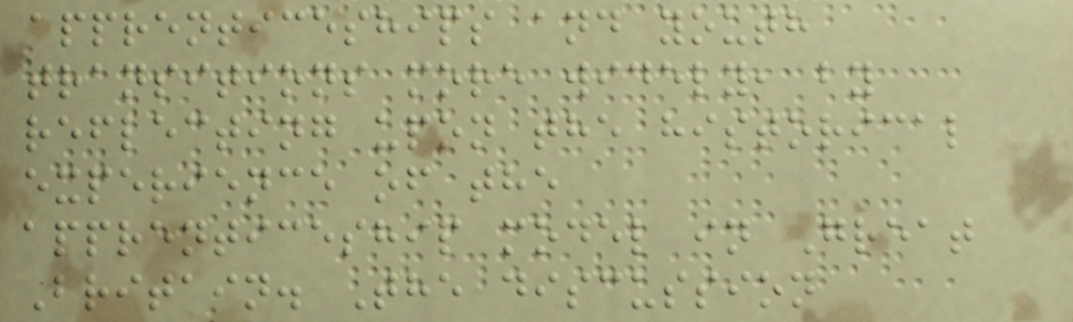apprenticeships and youth
transitions more widely, by
reflecting upon the historical
experience of the
apprenticeship model in Great
Britain. The discussion
